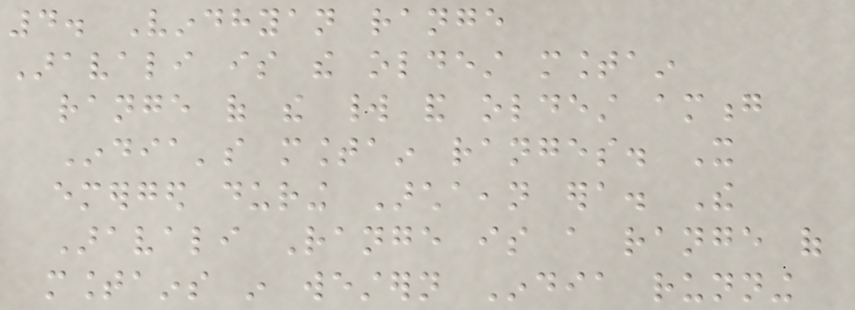4. Vindhyan range
Aravali is the oldest mountain
range of the world and oldest among
India's mountain ranges. It
emerged during Archaean era. The
Aravali Range is a range of
mountains in western India running
